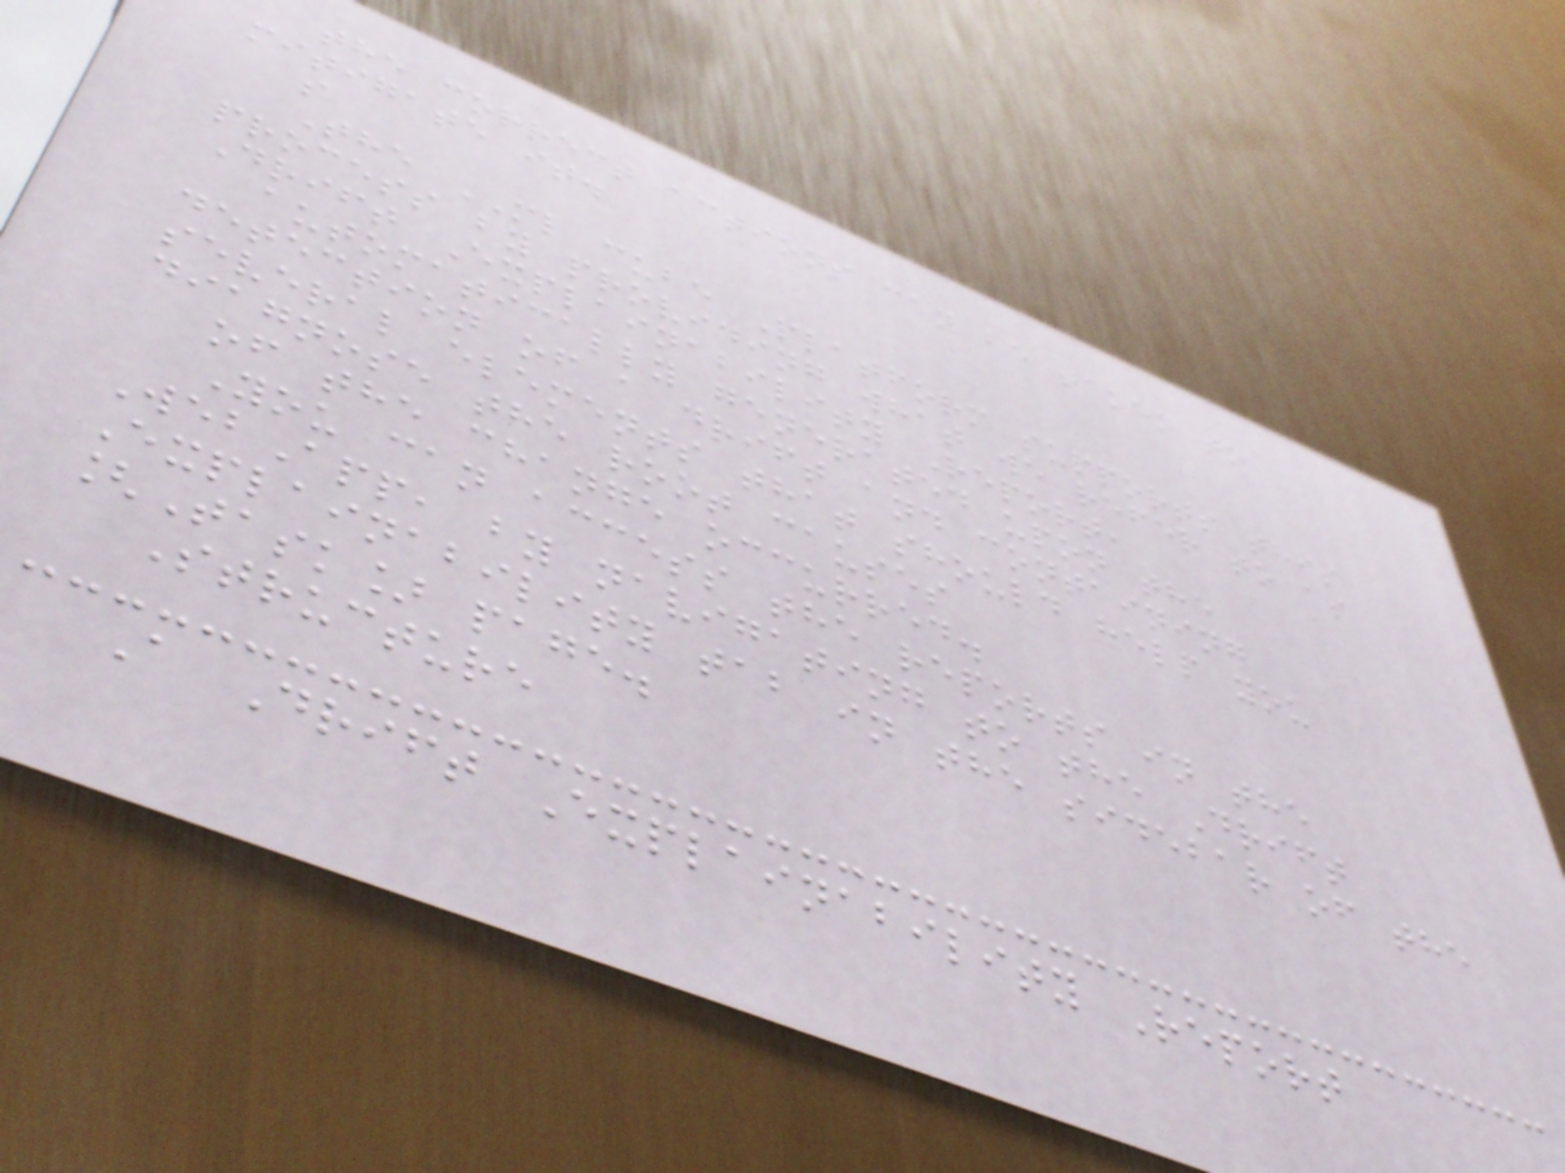the correct actions can be taken to
mitigate it.
s
The ML cube Platform supports this
process by providing what we refer to as
Drift Explainability Report,
automatically generated upon the
detection of a drift and containing
several elements that should help you
diagnose the root causes
of the change occurred.
You can access the reports in the
WebApp, by navigating to the Drift
Explainability tab in the sidebar of the
[Task] page.
Structure
A Drift Explainability Report
